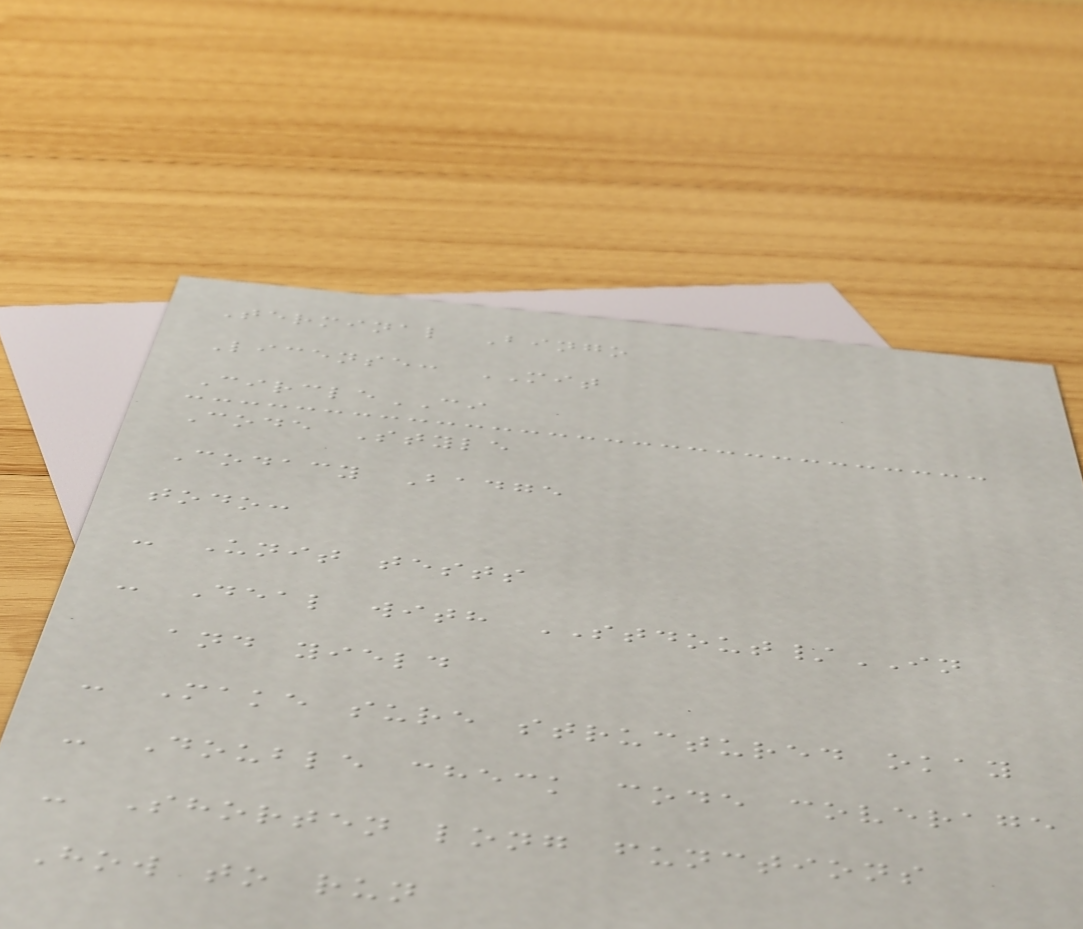Terminal Bingo
License: MIT
CircleCI
Code Style
Codacy Badge
todo:
- Unit tests
- Deal with STDOUT/IN
and yield
- Make sure structured okay
- Double check code coverage
- Shorten long functions
How to run
